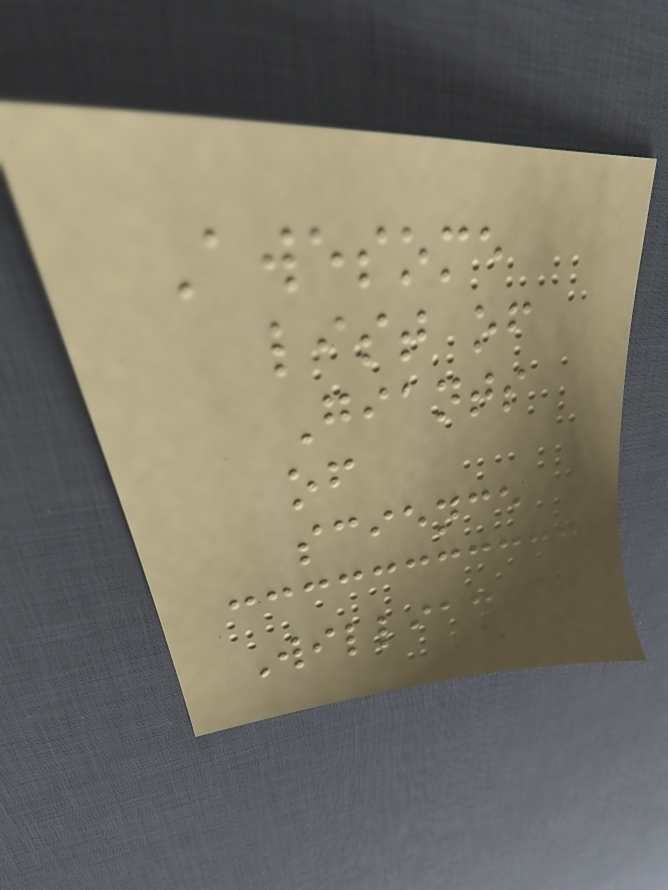Awesome
list of
Giants
of
science
Willian
